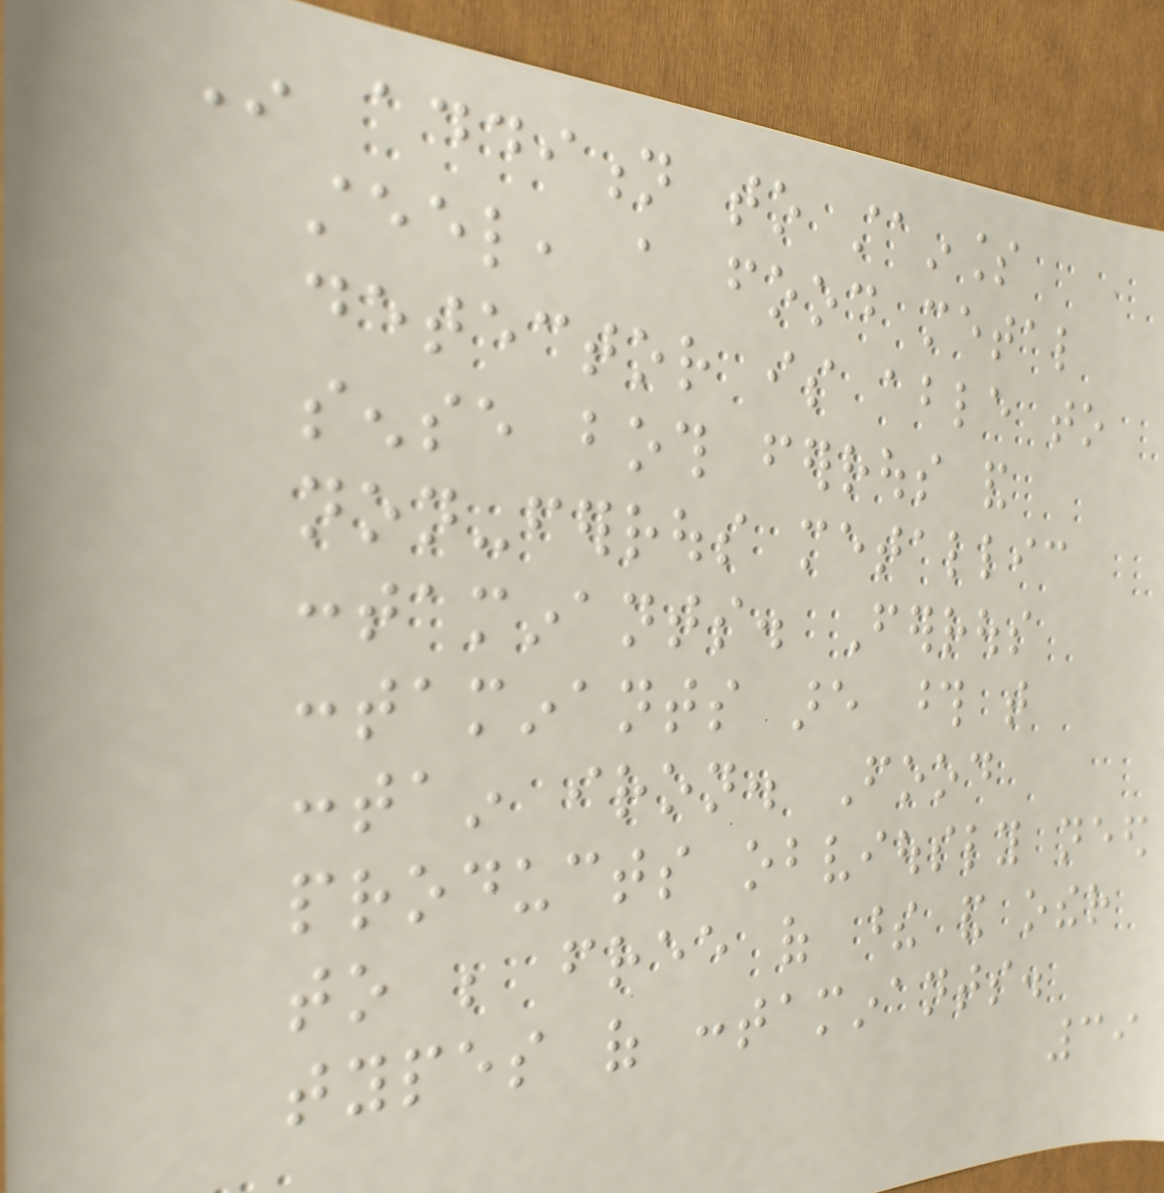In addition to stainless
steel, a food metal
detector is able to
sense both ferrous and
non-ferrous metallic
contaminants. Ferrous
contaminants are those that
contain iron. Food
products obviously need
to be free of these and other
types of contaminants.
39
